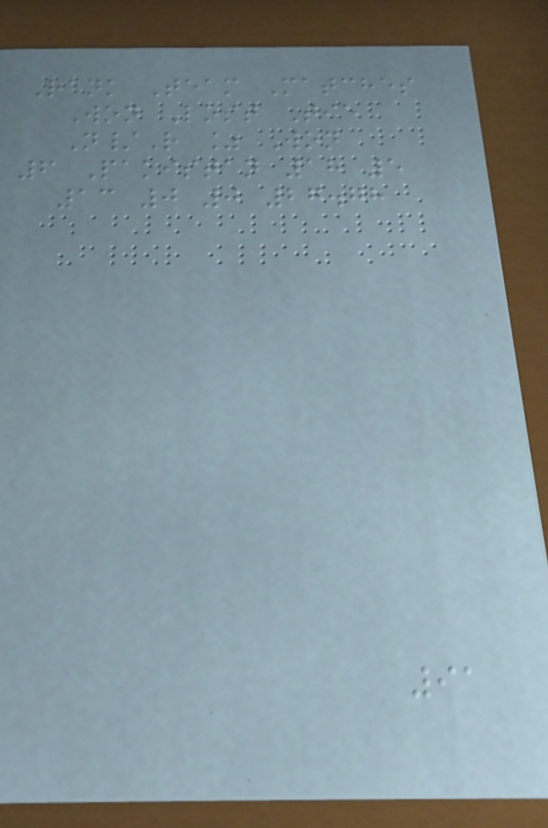Rank Team Matches
Won Lost Tie
N/R % Won
6 Pakistan 18 5
13 0 0 27.78
91
